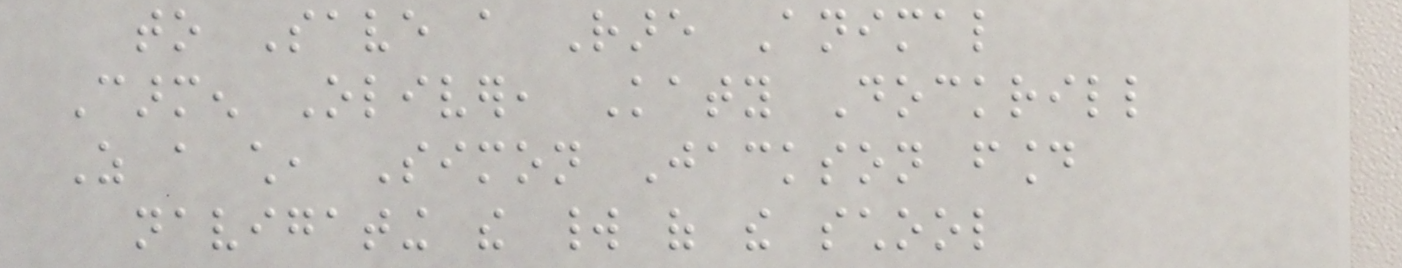to Save a Rare Animal
Carmen Oliver, Katy Dockrill
As a child, Simon Jackson found
navigating the world of the school
